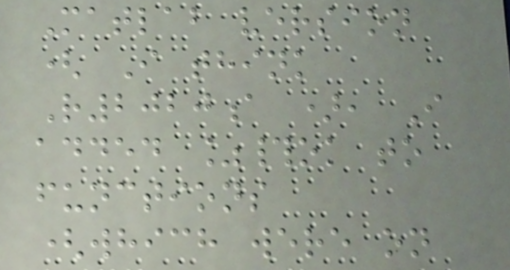Matlab version
( I think
R2020a ), I
added %#ok to
functions
(which were on
